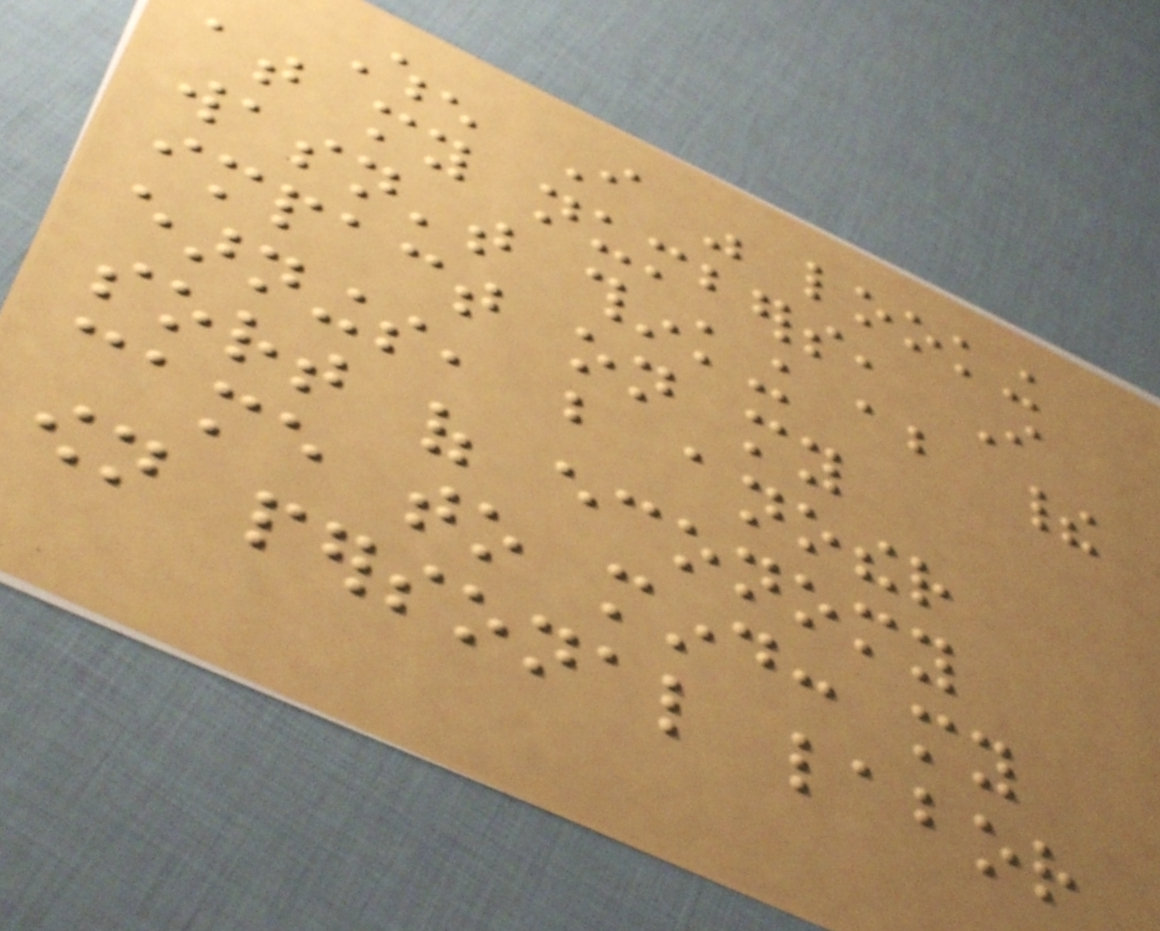When I was looking
at my numbers, I
wasn't thinking about their
impact on my
earnings, but another
sort of economy
came to mind: my
own personal labor
